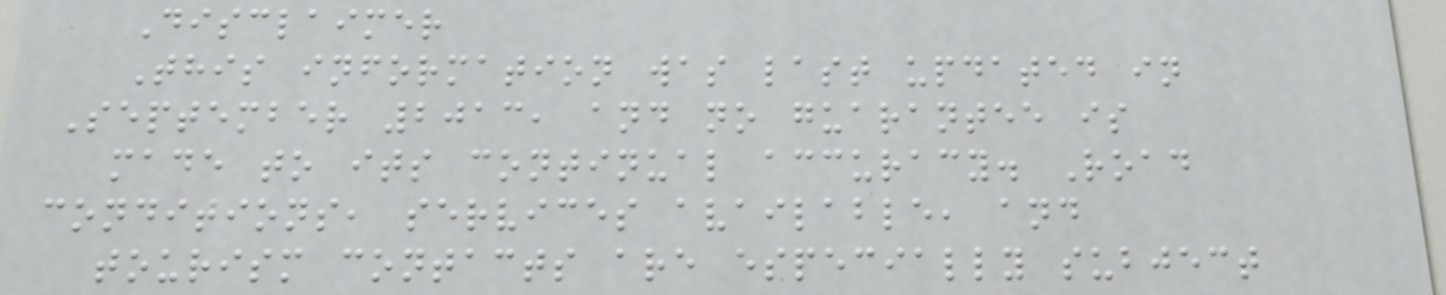Disclaimer
This information was last updated in
September 2013, and no guarantee is
made to its continual accuracy. Road
conditions, services available, and
tourism contacts are especially subject
